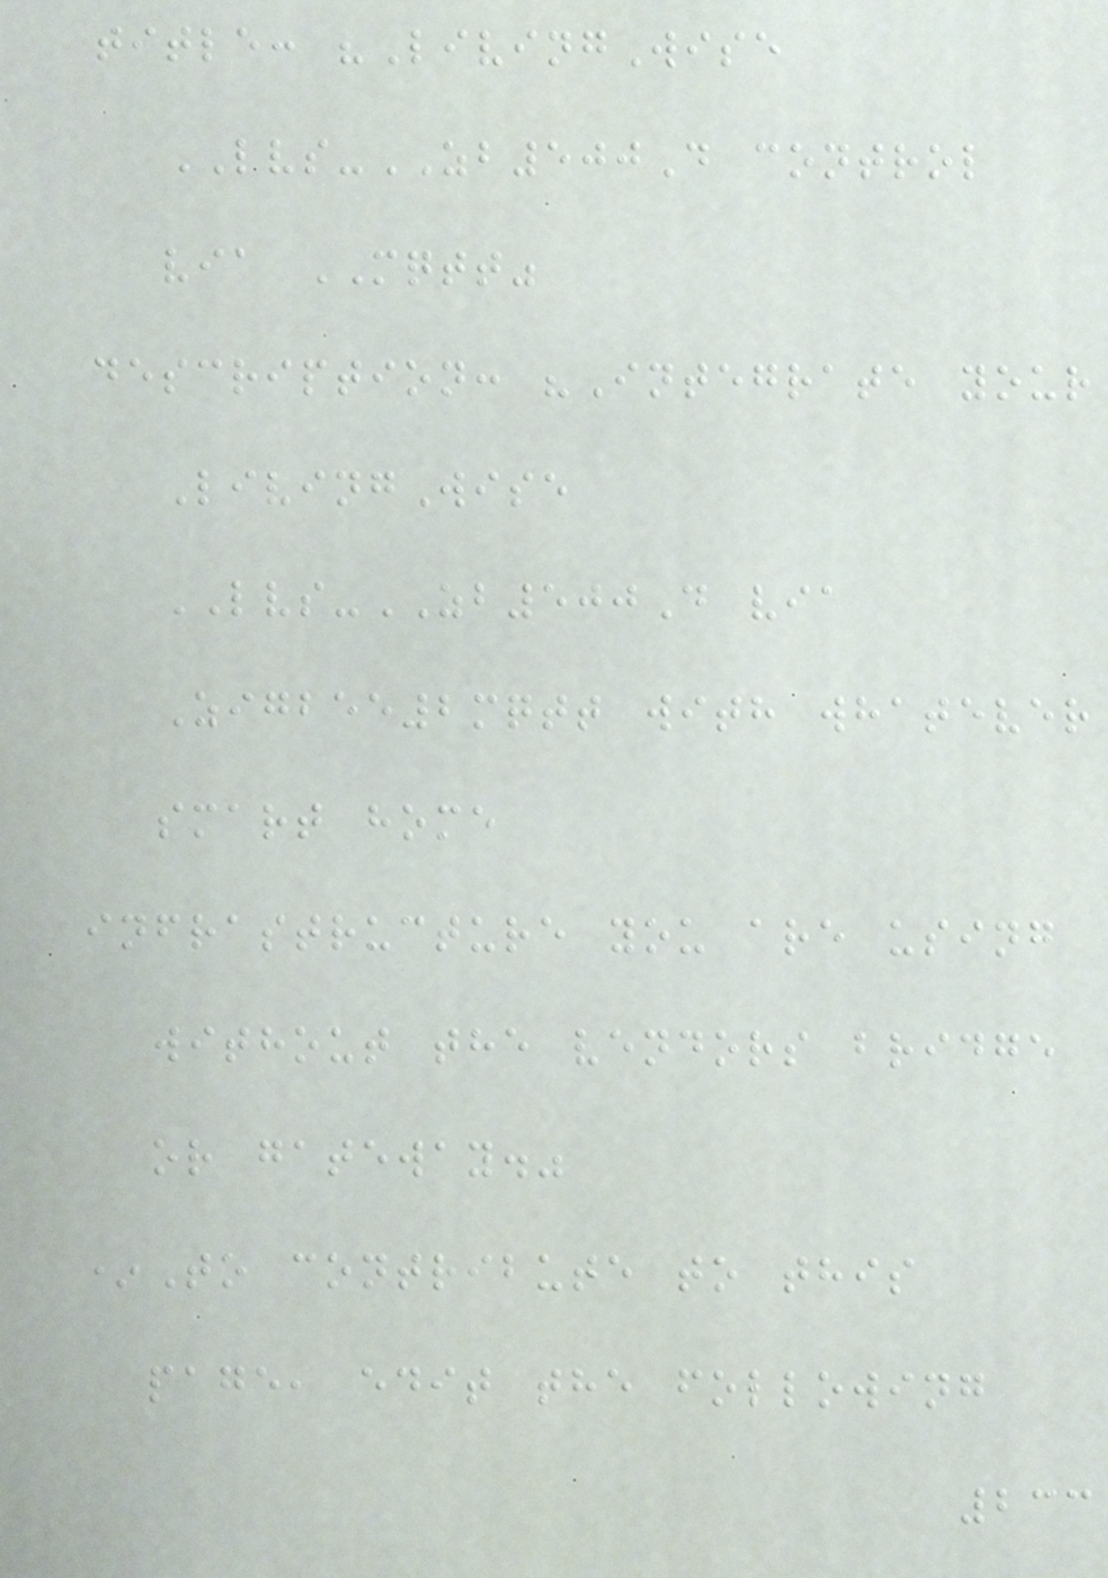title: "LivingWise
LVS-ZB500D control
via MQTT"
description: "Integrate your
LivingWise
LVS-ZB500D via
Zigbee2mqtt with whatever
smart home
infrastructure you are using
without the vendors bridge
or gateway."
*To contribute to this
page, edit the following
233
